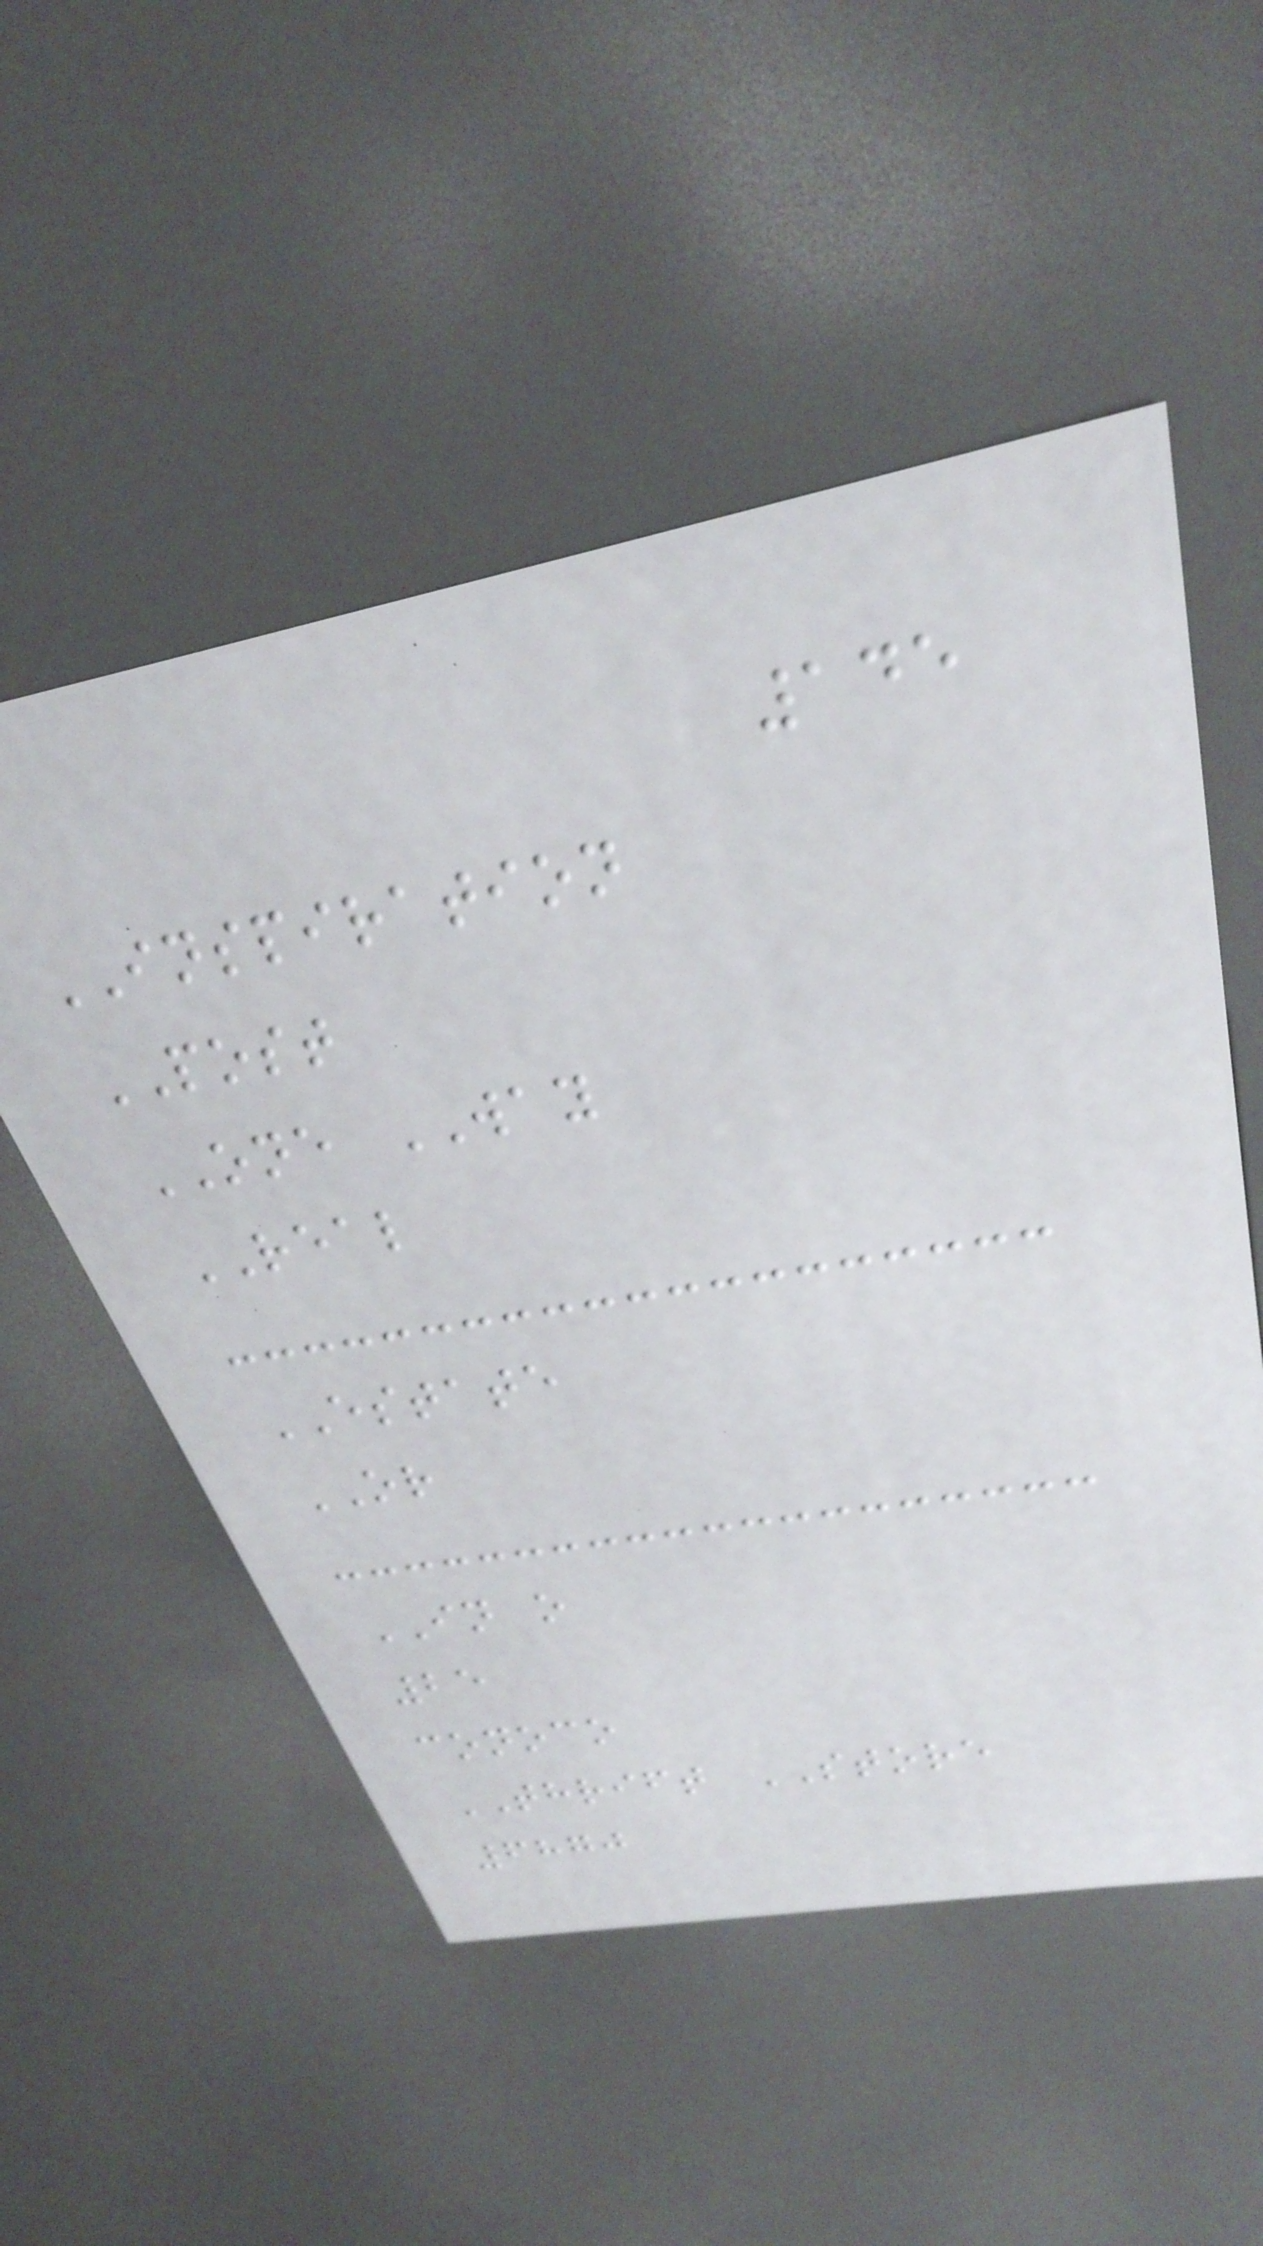145
INSPIRATION
POST
ONE WAY
REAL
ESTATE
OR
IN o
25
conoco
THRIFT STORE
6870
